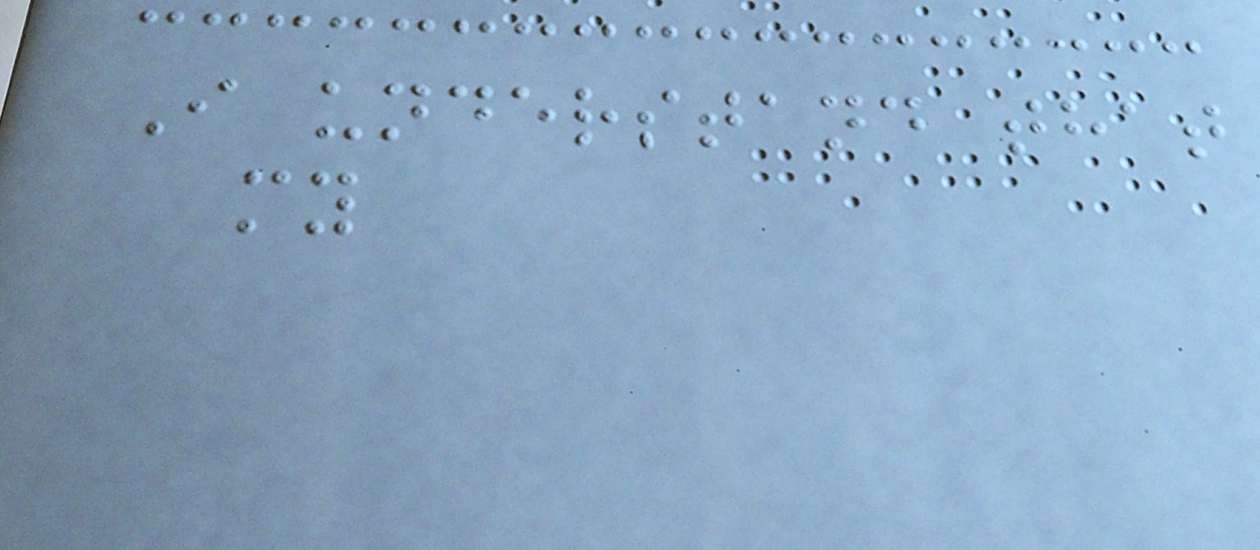I understand that
my
